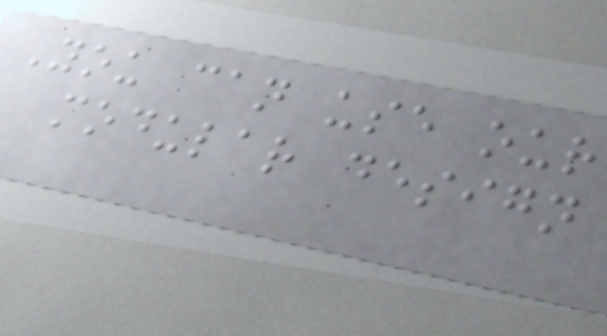You can use our
modular design
